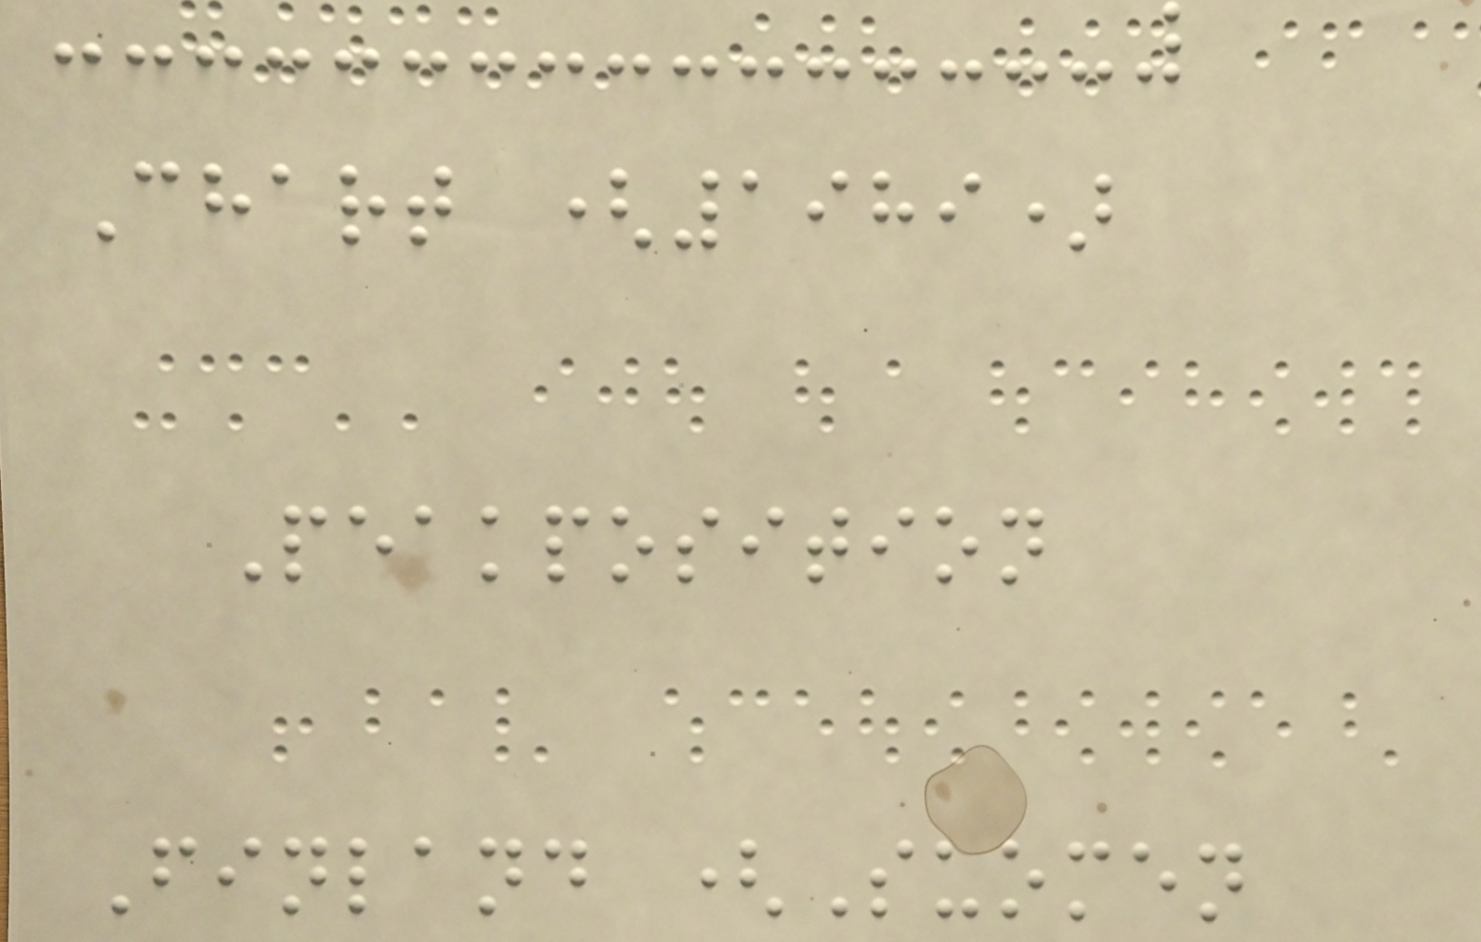Chart (1989)
Peakposition
Finland (Suomen
